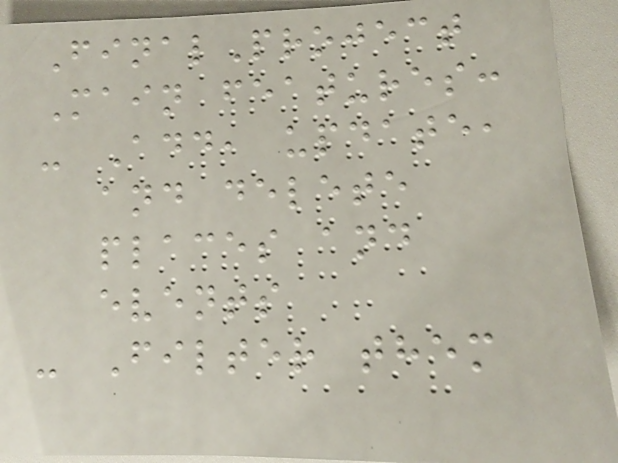FinalProject
Main features:
- Add, update,
and delete
places and
events
- Filter them
